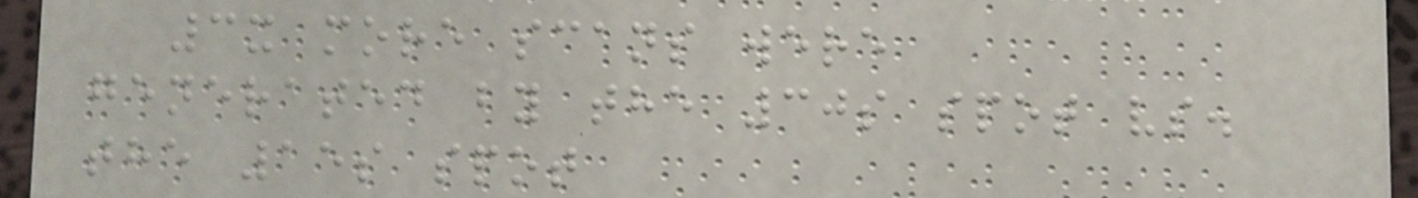3x more scans were
generated by the 30s spot vs.
the 15s spot
